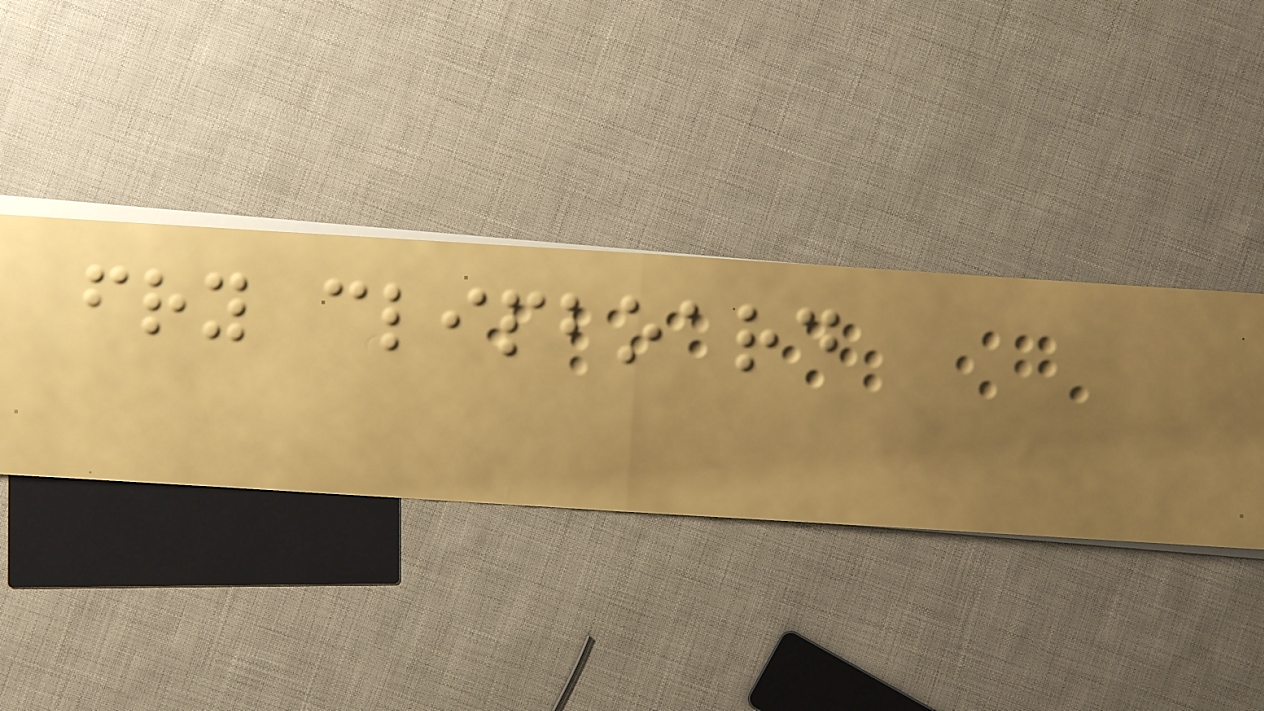fry clipboard
